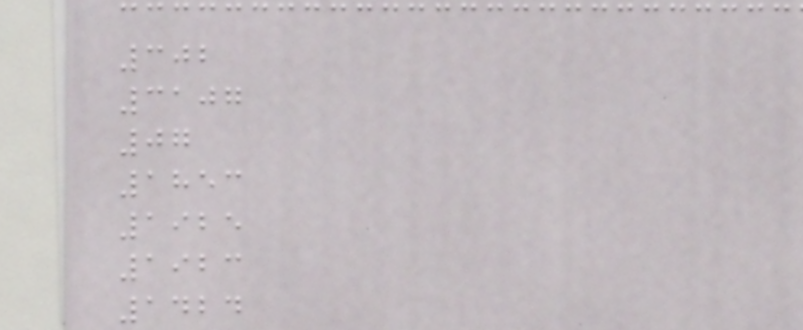302
3107
07
1853
1925
1923
1424
